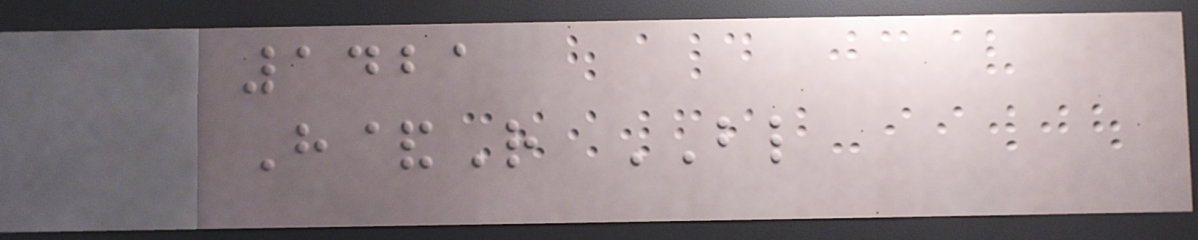1421
H&R BL
